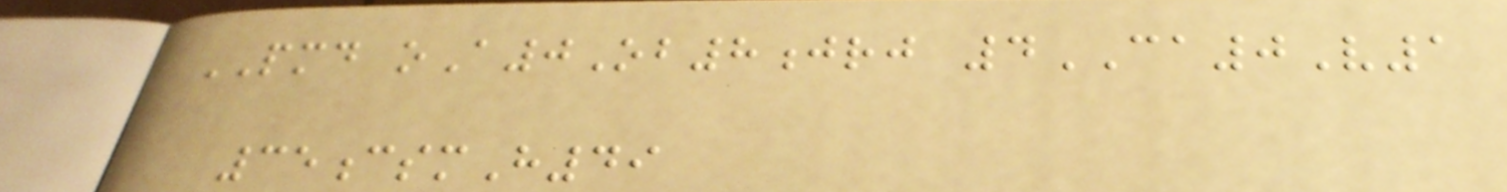PMD oA0Ob8jrj 4CA0V1
35csmH49
